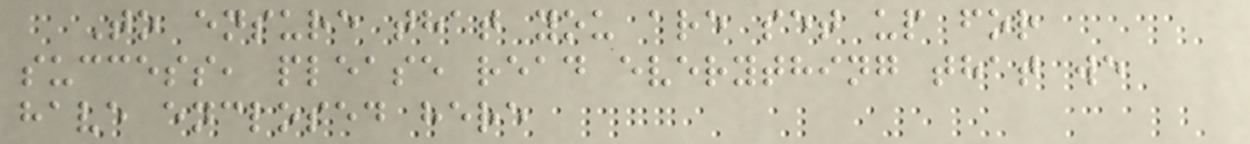To ensure that you are set up for
success, please read everything that we
have enclosed here
